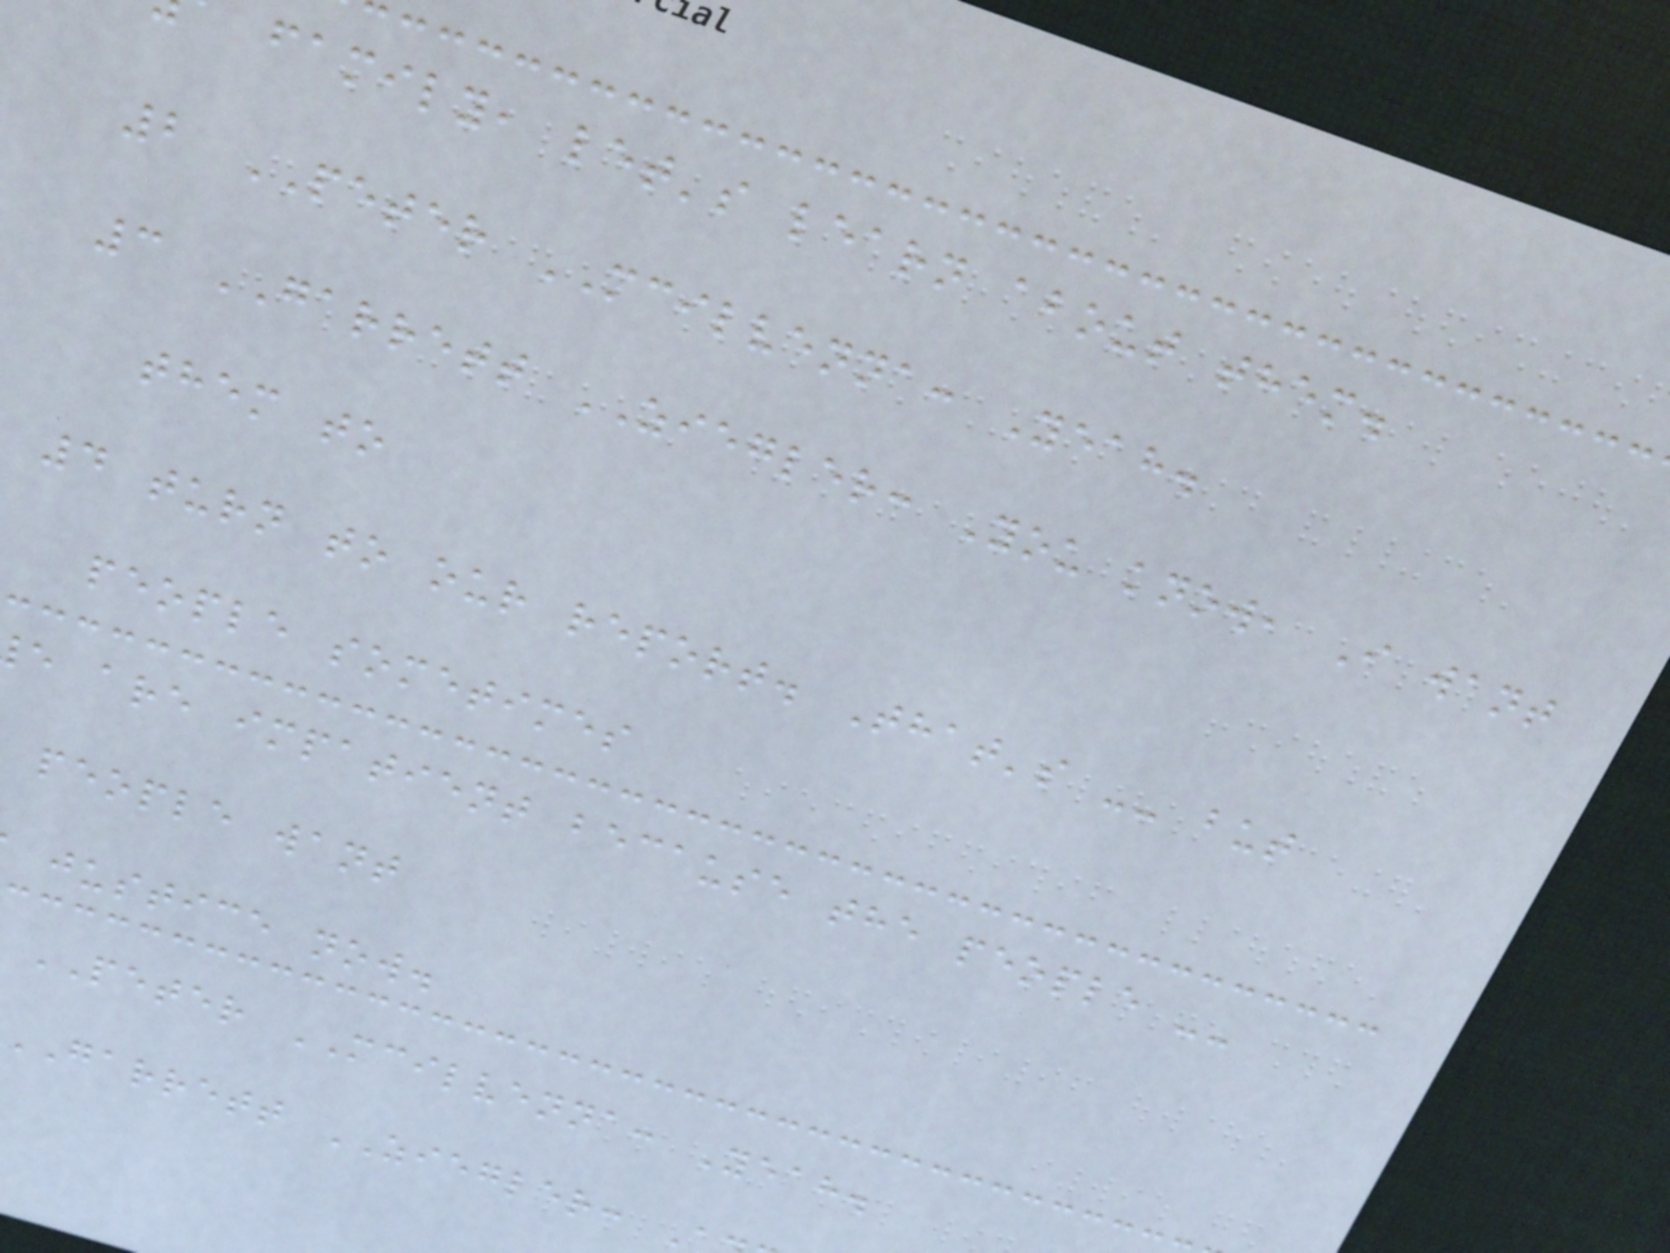family, let's learn about them.
2 PETER MCILVENNA: Yeah.
3 GARRETT ZIEGLER: You know, I want
them to
4 turn to our report. That's -- but
people sometimes
e are impatient because the people --
people want
justice now.
PETER MCILVENNA: Yeah.
GARRETT ZIEGLER:
